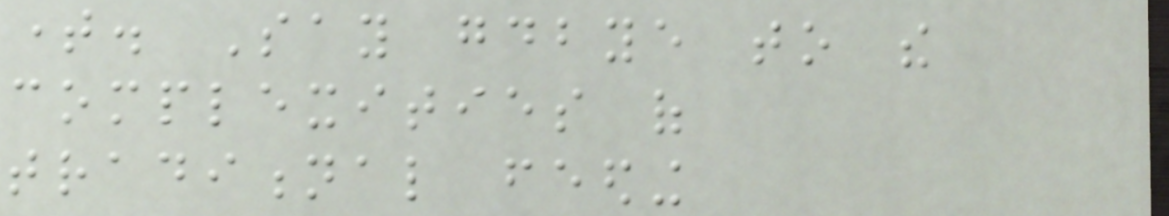time. Say goodbye to the
complexities of
traditional feeding
